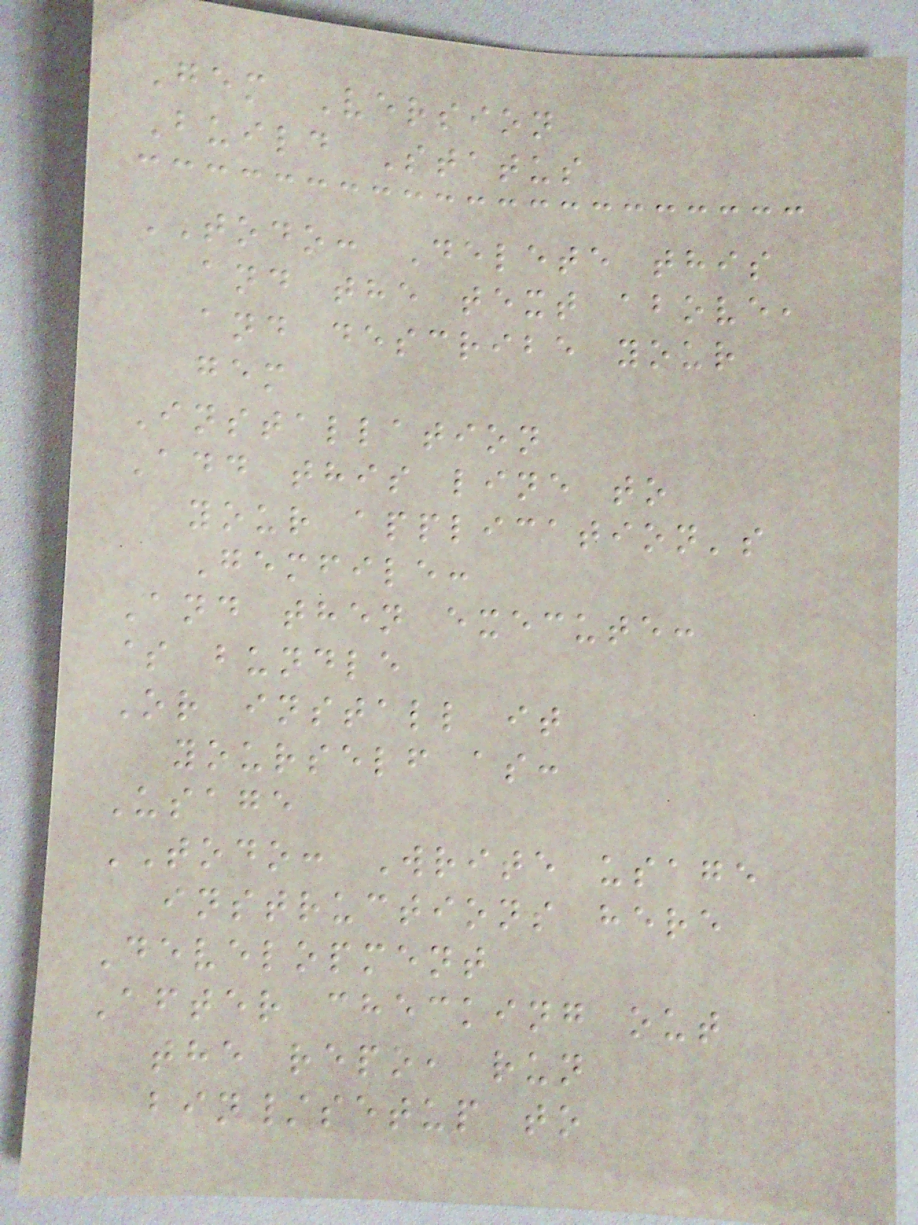Gem Version
Build Status
TODO: Delete this
and the text above,
and describe your
gem
Installation
Add this line to
your application's
Gemfile:
And then execute:
$ bundle
Or install it
yourself as:
Usage
TODO: Write usage
instructions here
Development
After checking out
the repo, run
bin/setup to
